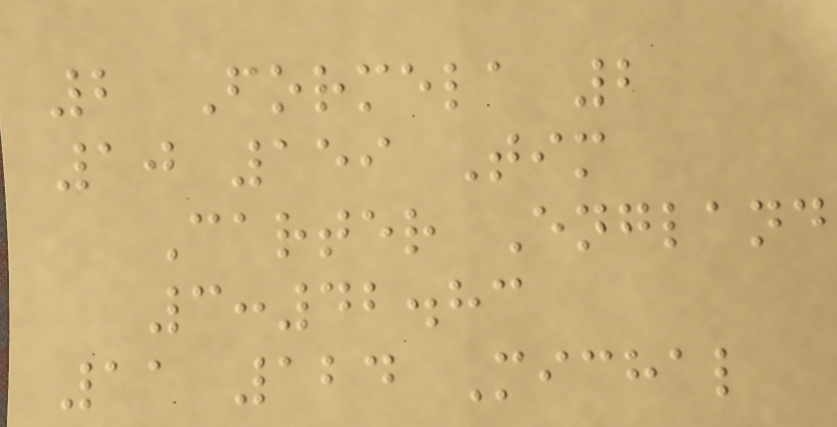2 Formela 2
10 159 Tim
Carter England
3:42.83
11 124 Michal
